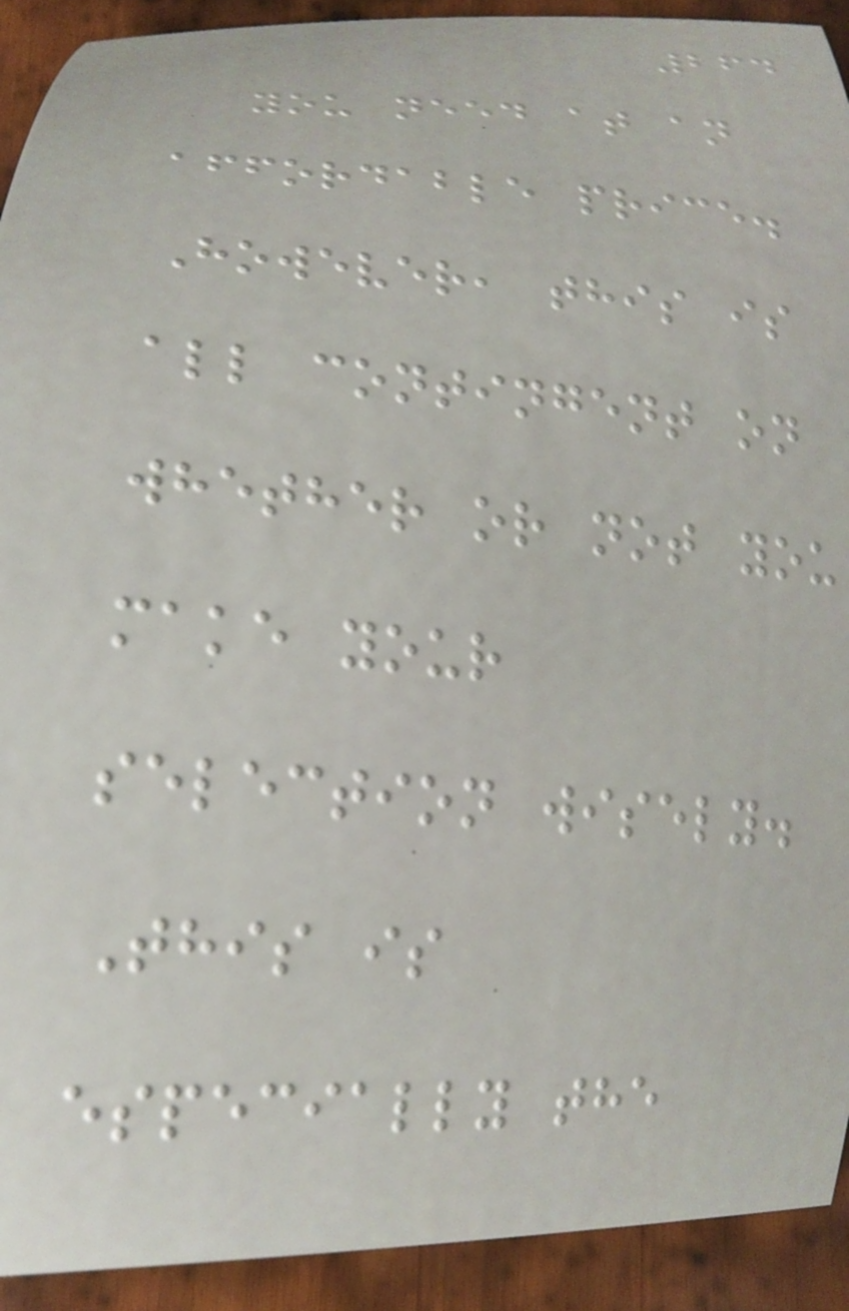264
you need at an
affordable price.
However, this is
all contingent on
whether or not you
make your
selection wisely.
This is
especially the
